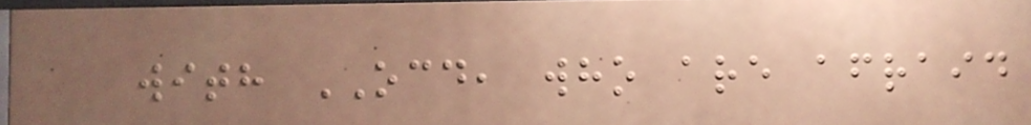with OCD, who are afraid
